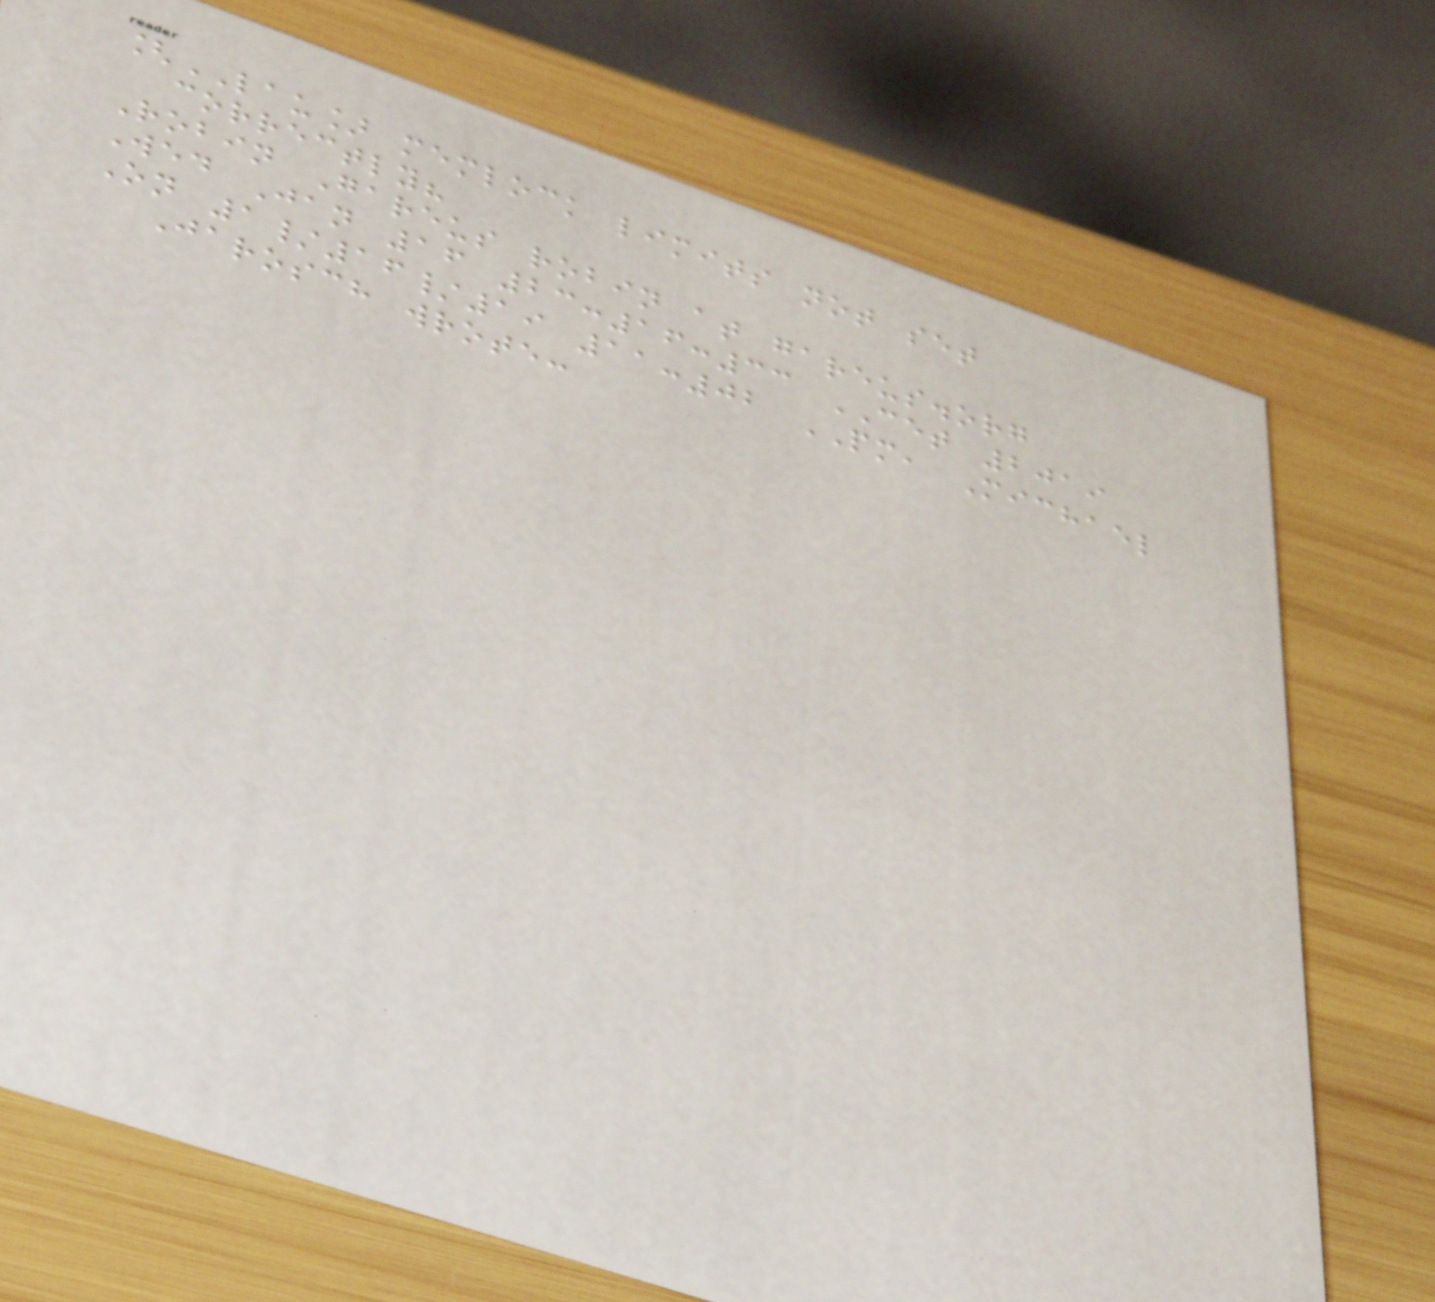[LAU] memlock limits not set
correctly?
Robin Gareus robin at gareus.org
Wed Jan 16 23:16:33 CET 2019
On 1/16/19 11:02 PM, Michael
Jarosch wrote:
